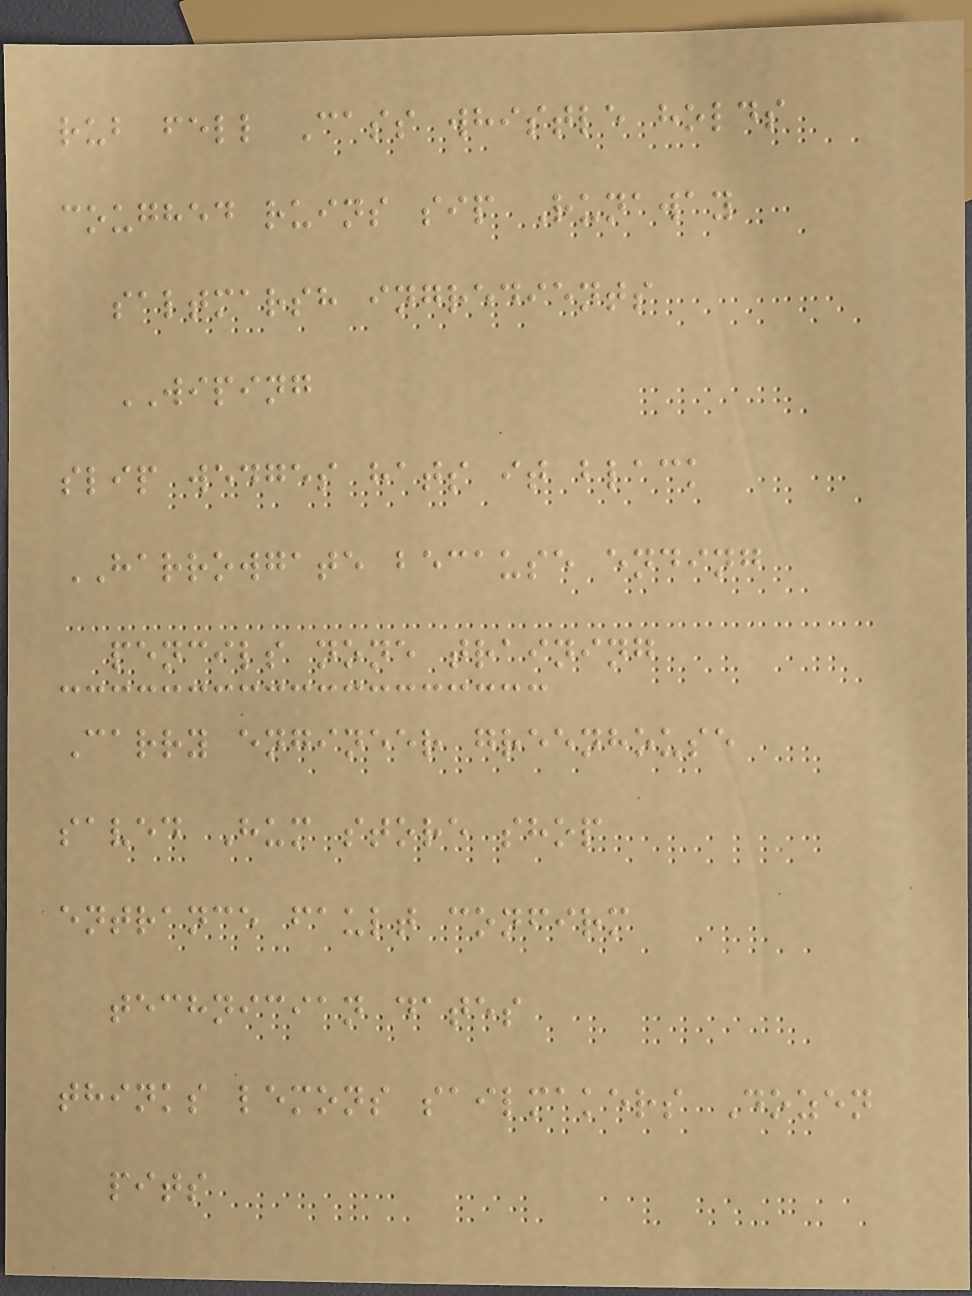rub fell Cass whistle holds
coughed ruins sip Runaway
saltmarsh ingredients
WIPING
slip wedges hats it black
HARROWGATE because ending
pencils none training
Carry engineer greenhouse
saved Hum store shop
entrance fault confirm
technician dates
thinks lemons sailmakers Dozen
pits
